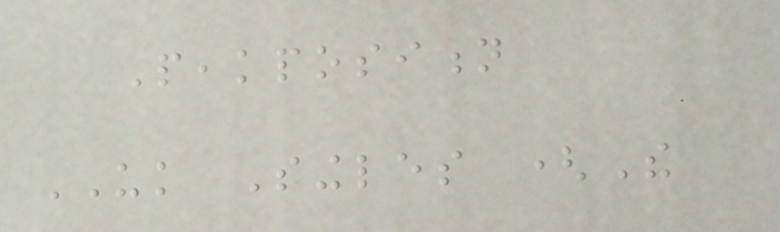Peakposition
UK Singles (The
